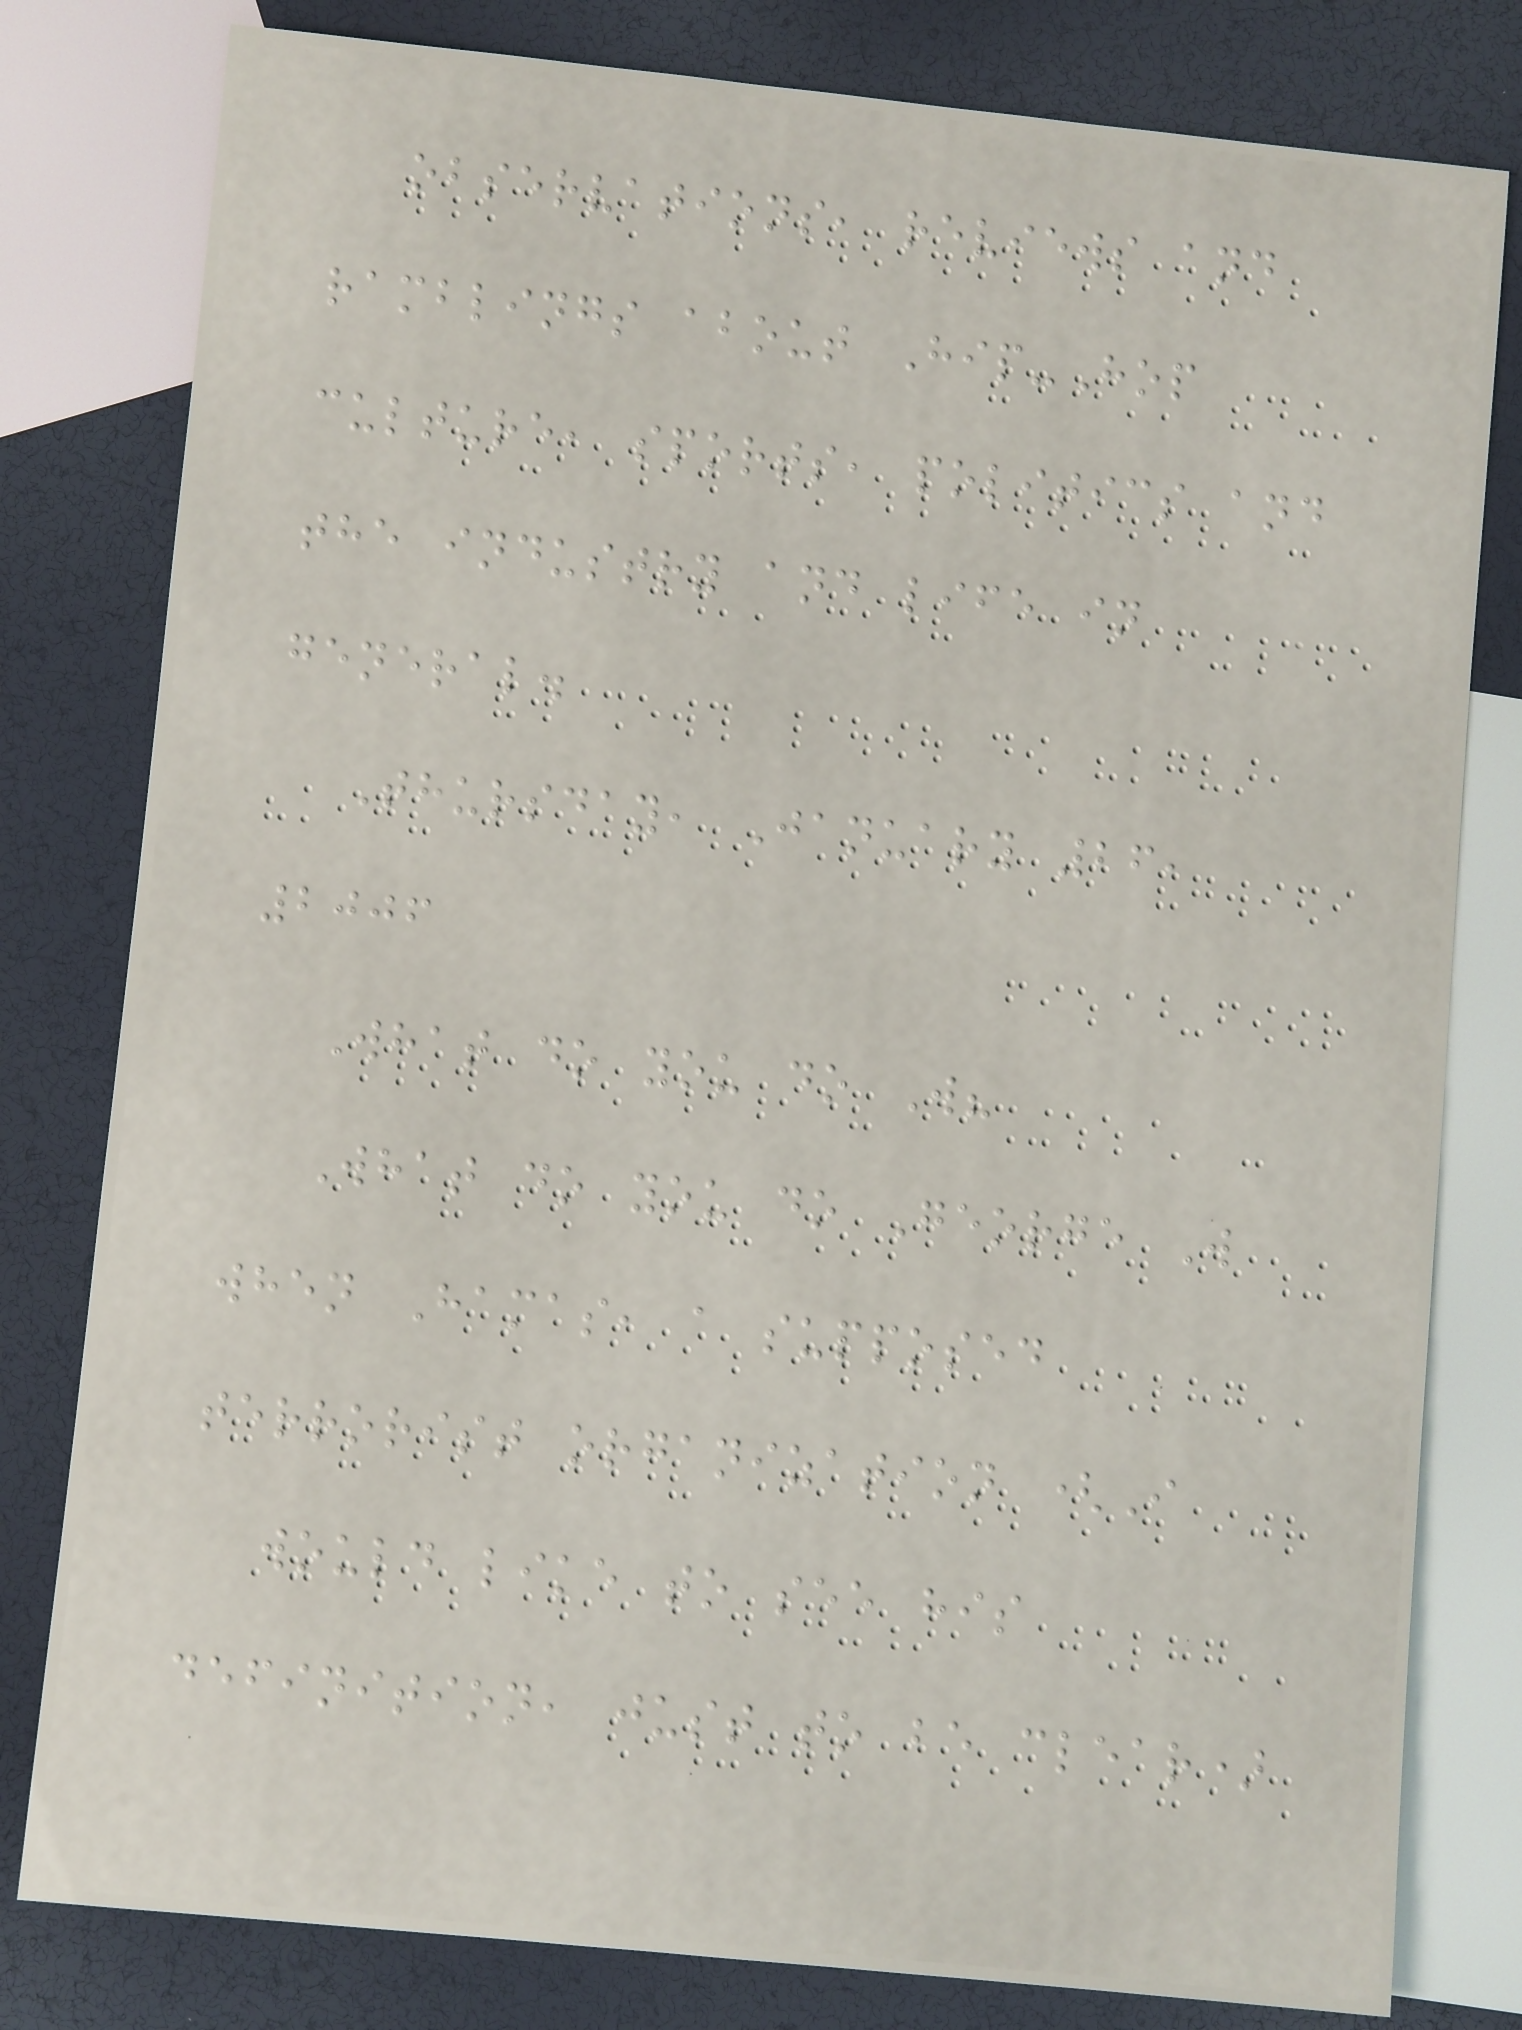observations, reviews and
ramblings about Hip-Hop
culture, sports, politics and
the industry and life in
general.
Thursday, January 26,
2006
What do you do W?
What do you do George W
when Hamas, a supposed
terrorist organization (I
would like to see his
definition, just to be clear)
